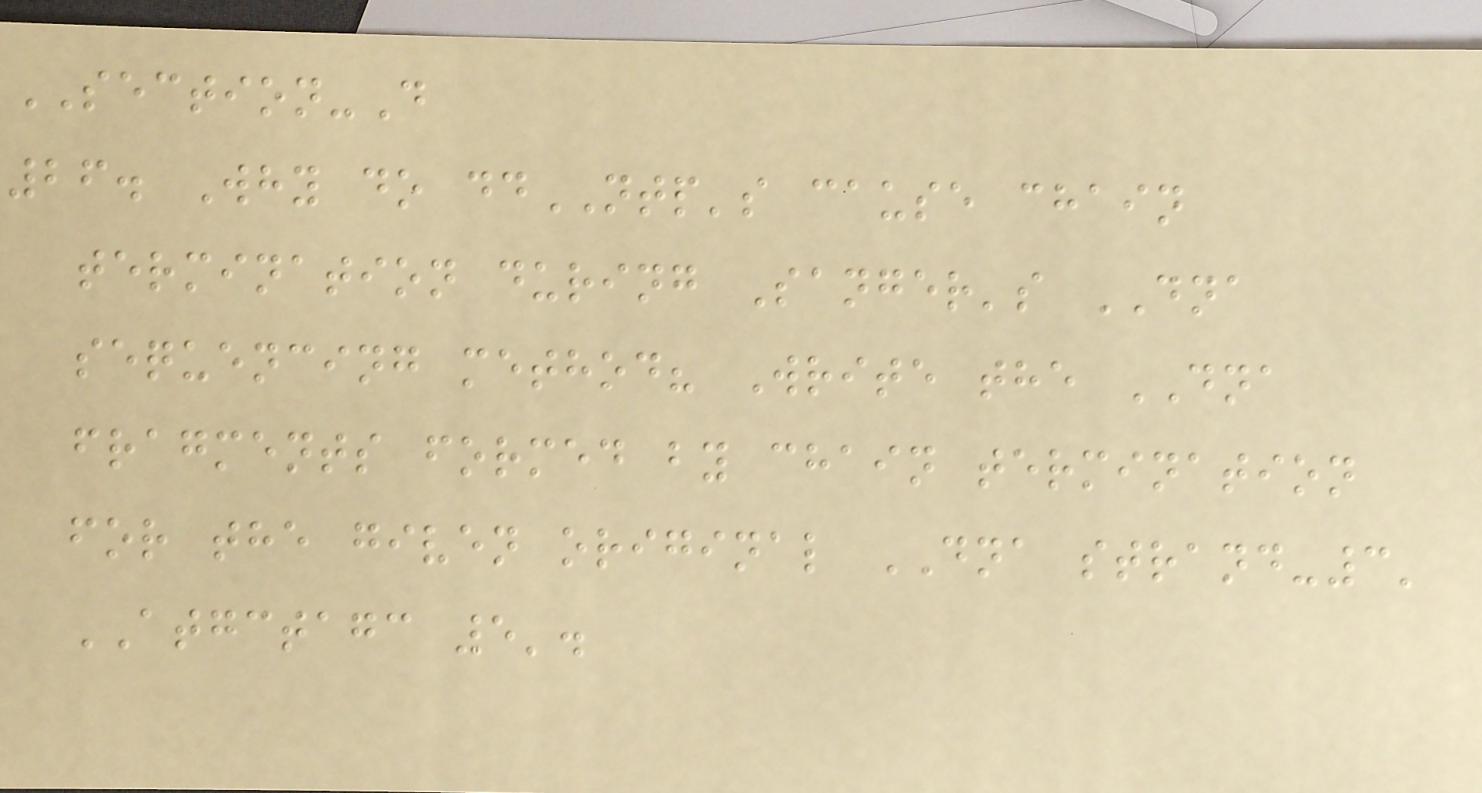SECTION-D
26. Why do ddNTP's cause chain
termination during Sanger's DNA
sequencing method? Write the DNA
fragments formed by chain termination
for the given original DNA strand-3'
ATGCTAGC 5'.
